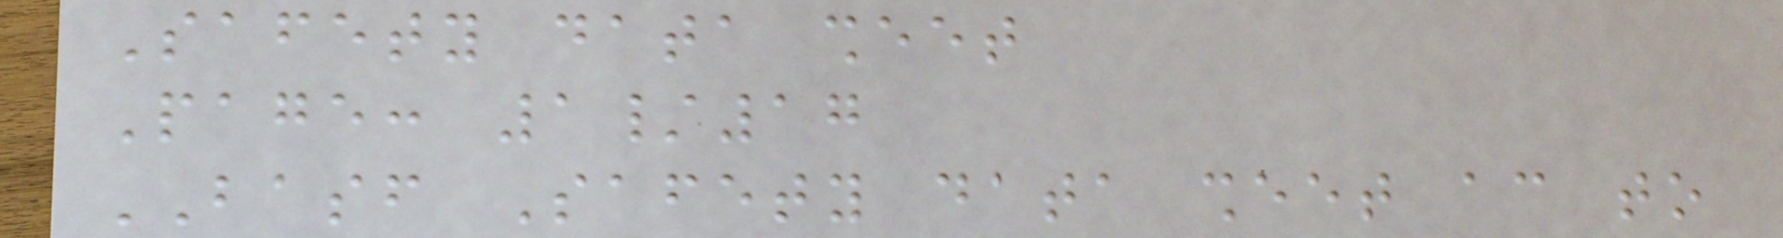Safety data sheet
Page: 1/17
BASF Safety data sheet according to
